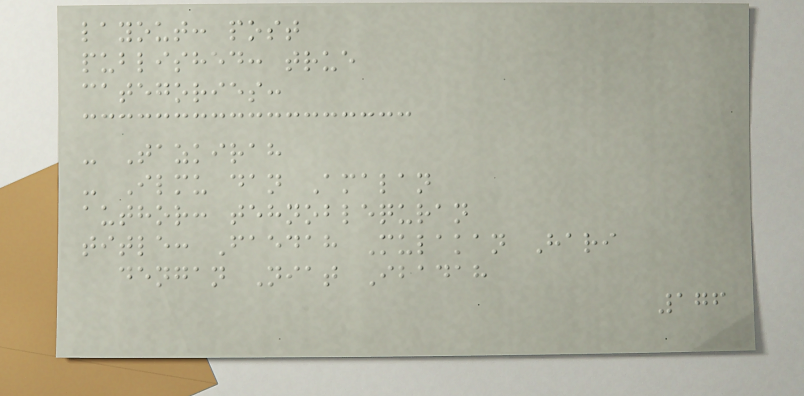layout: post
published: true
categories:
- Tazkirah
- Ilmu dan Amalan
author: tehnoblequran
title: Faedah Mulakan Hari
dengan Niat Ibadah
176
